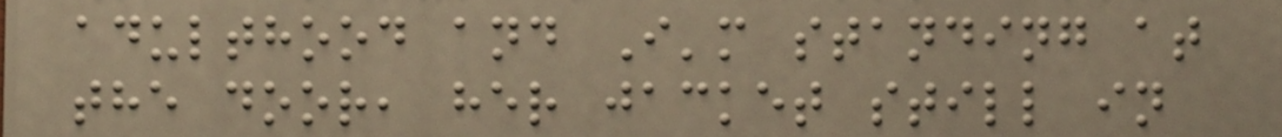adulthood and I'm standing at
the door, her jacket still in
